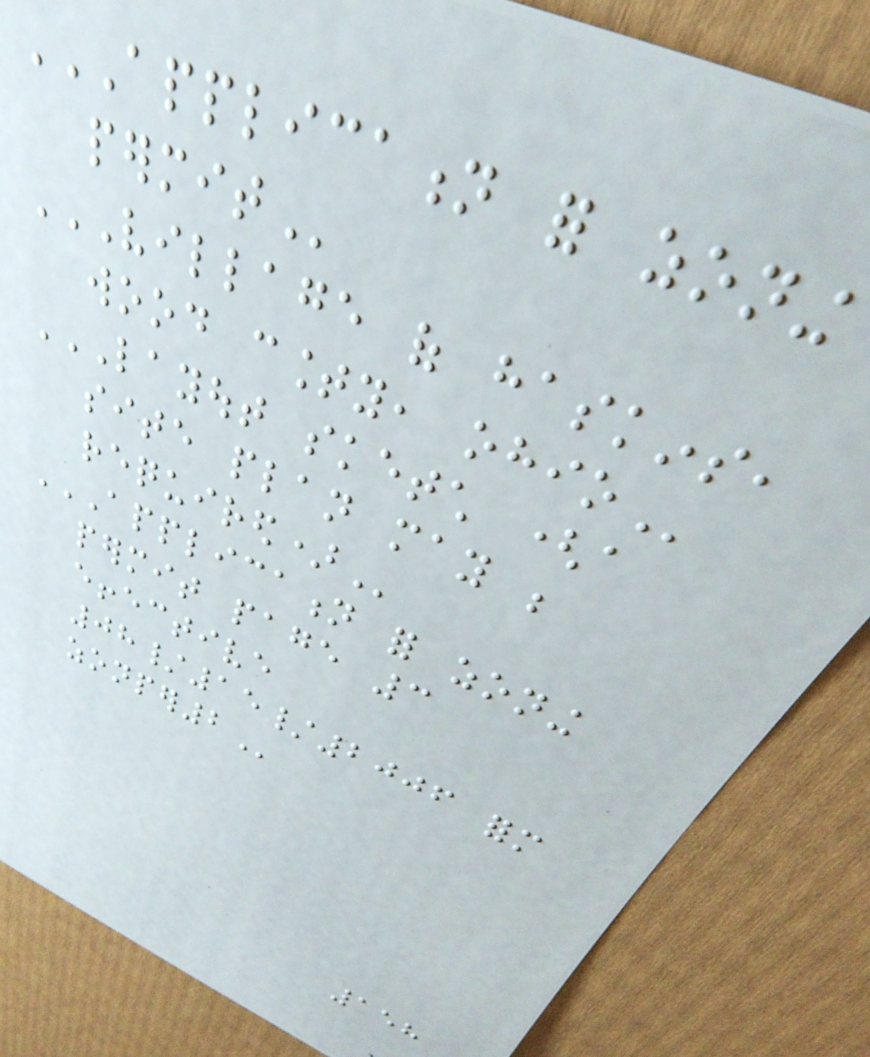APPLICATION FOR ZONING
PERMIT
VILLAGE OF HASKINS,
WOOD COUNTY, OHIO
LAYOUT SKETCH (A
SITE PLAN MAY BE
REQUIRED)
APPLICATION FOR ZONING
PERMIT PAGE 3
EFFECTIVE
08/15/2006 FORM
ZONPER2
158
